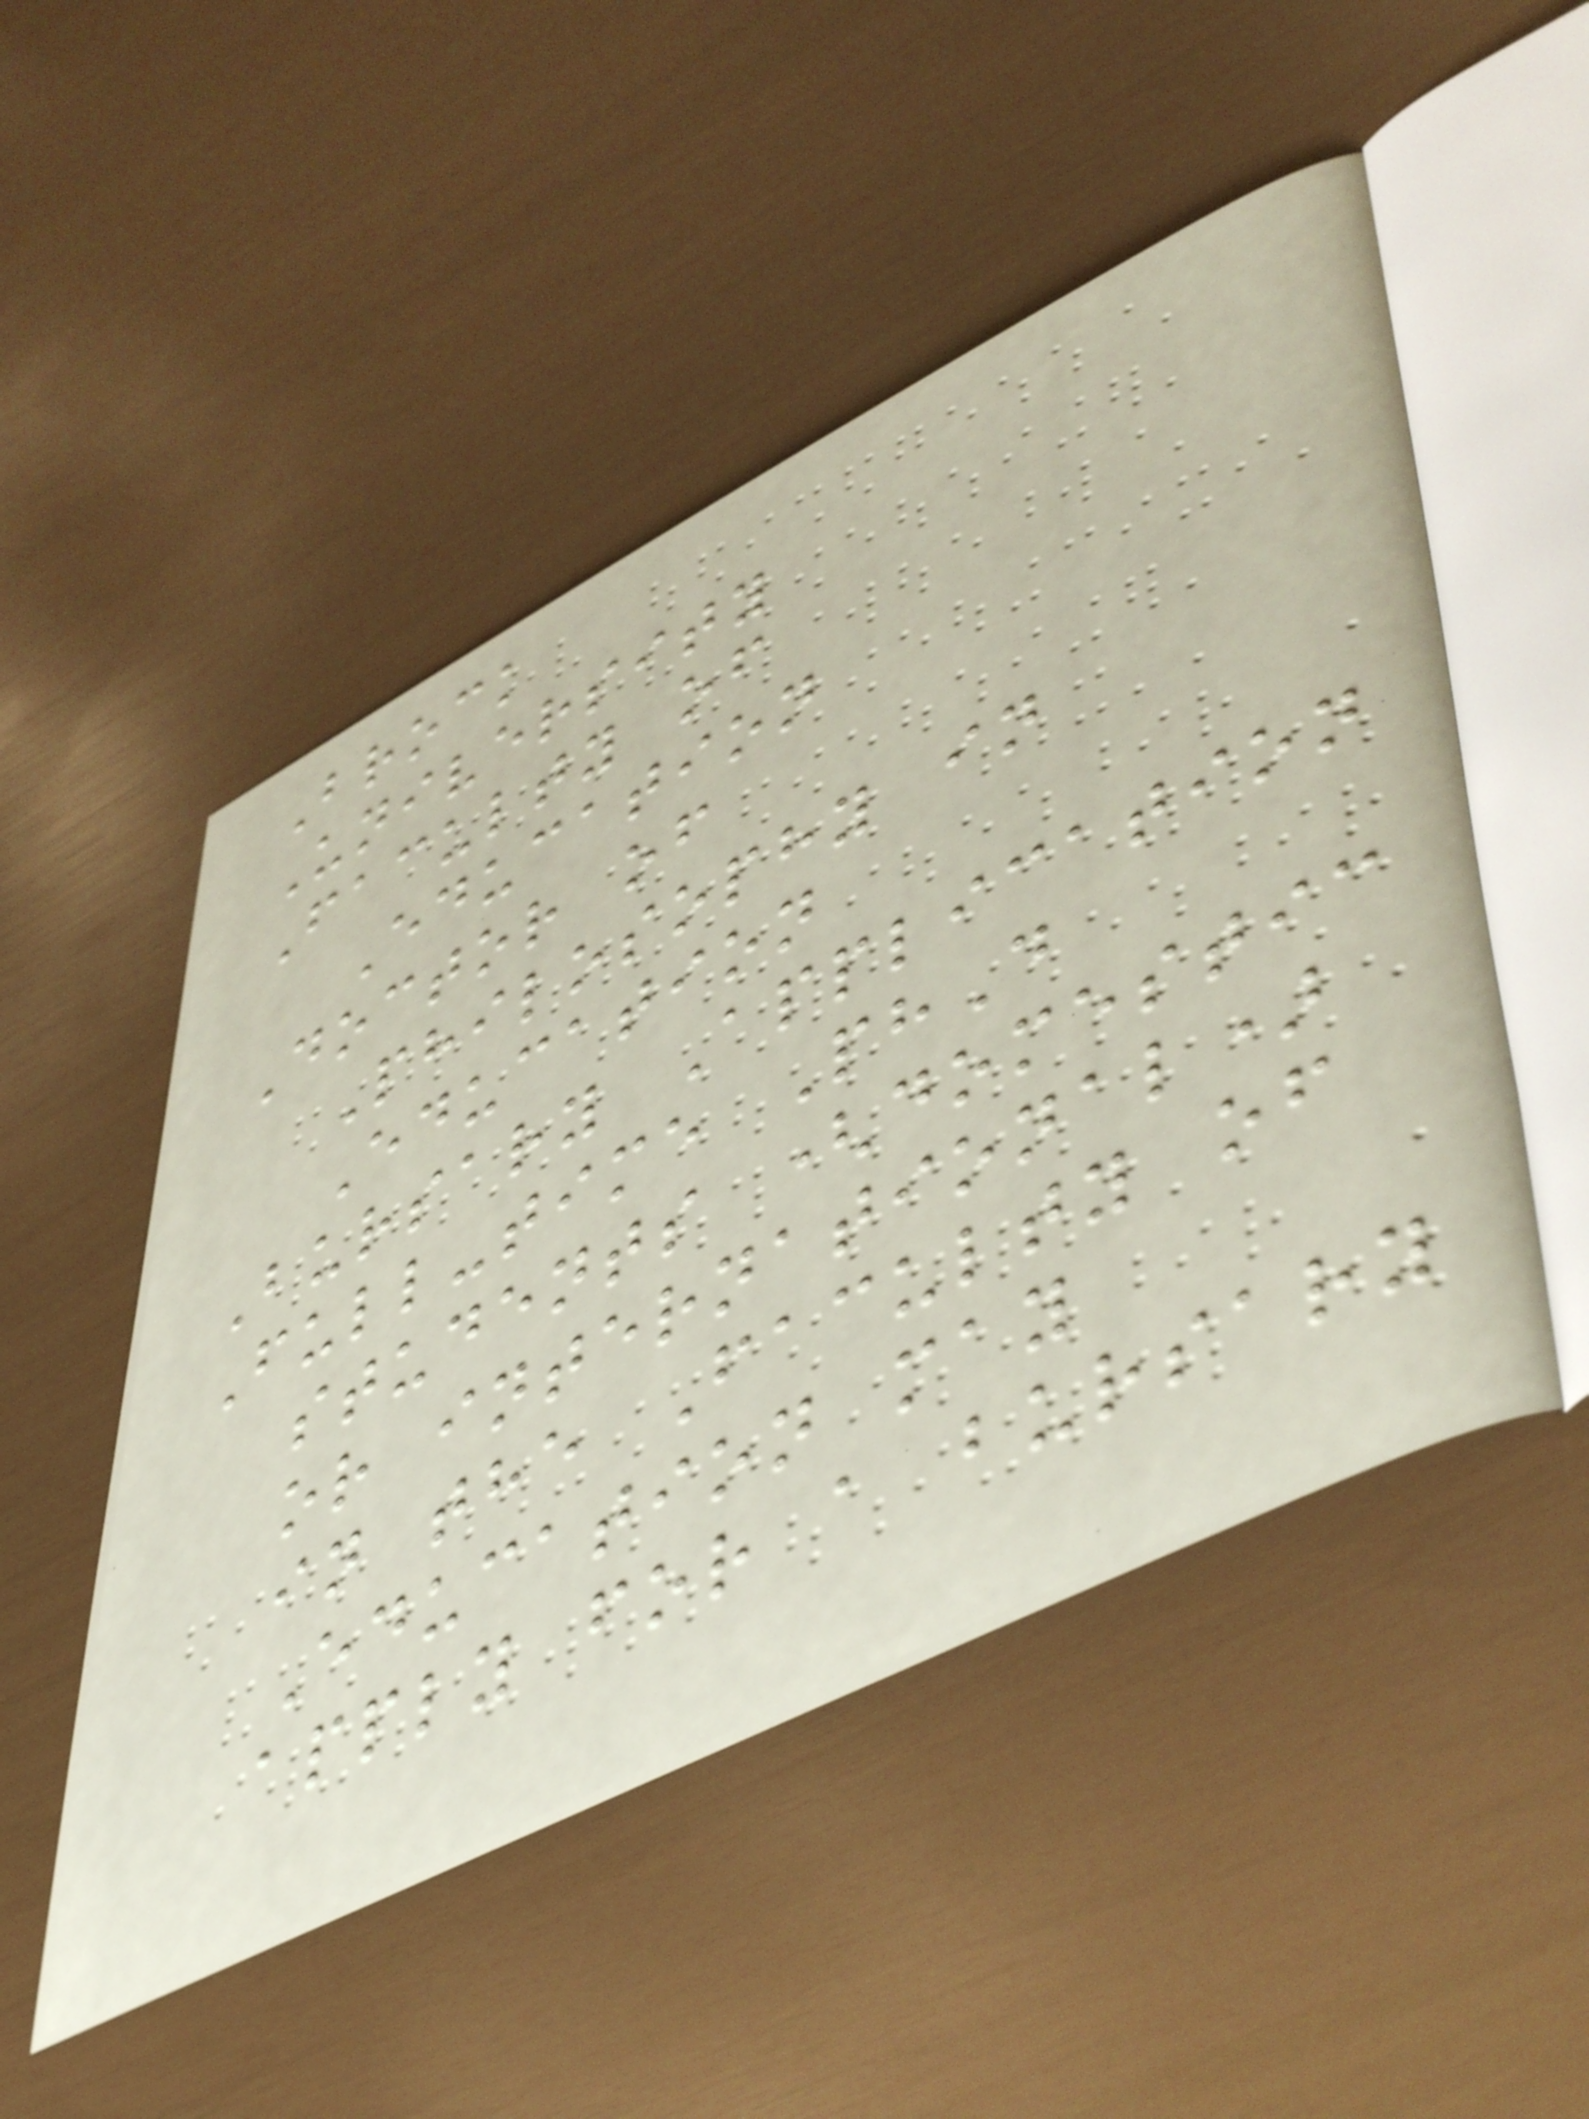Brock
University
Faculty of
Education
Doctor of
Philosophy in
Education
Bursary Application
Full-time PhD
students (domestic
or international)
in the Faculty of
Education may
apply for a bursary
